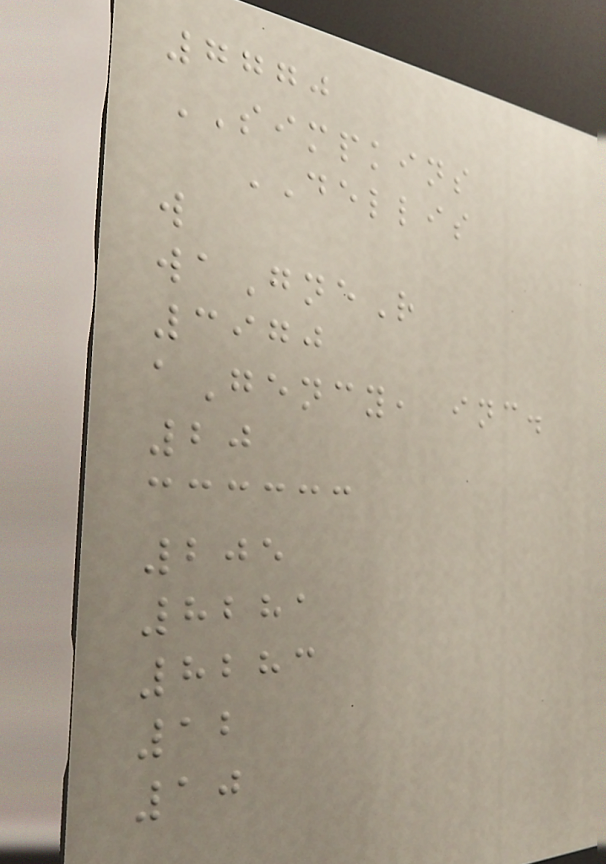7770
SIMPKINS
DELLIS
w
waGneR
3970
aGency, inc.
20
205
8281
8283
12
10
